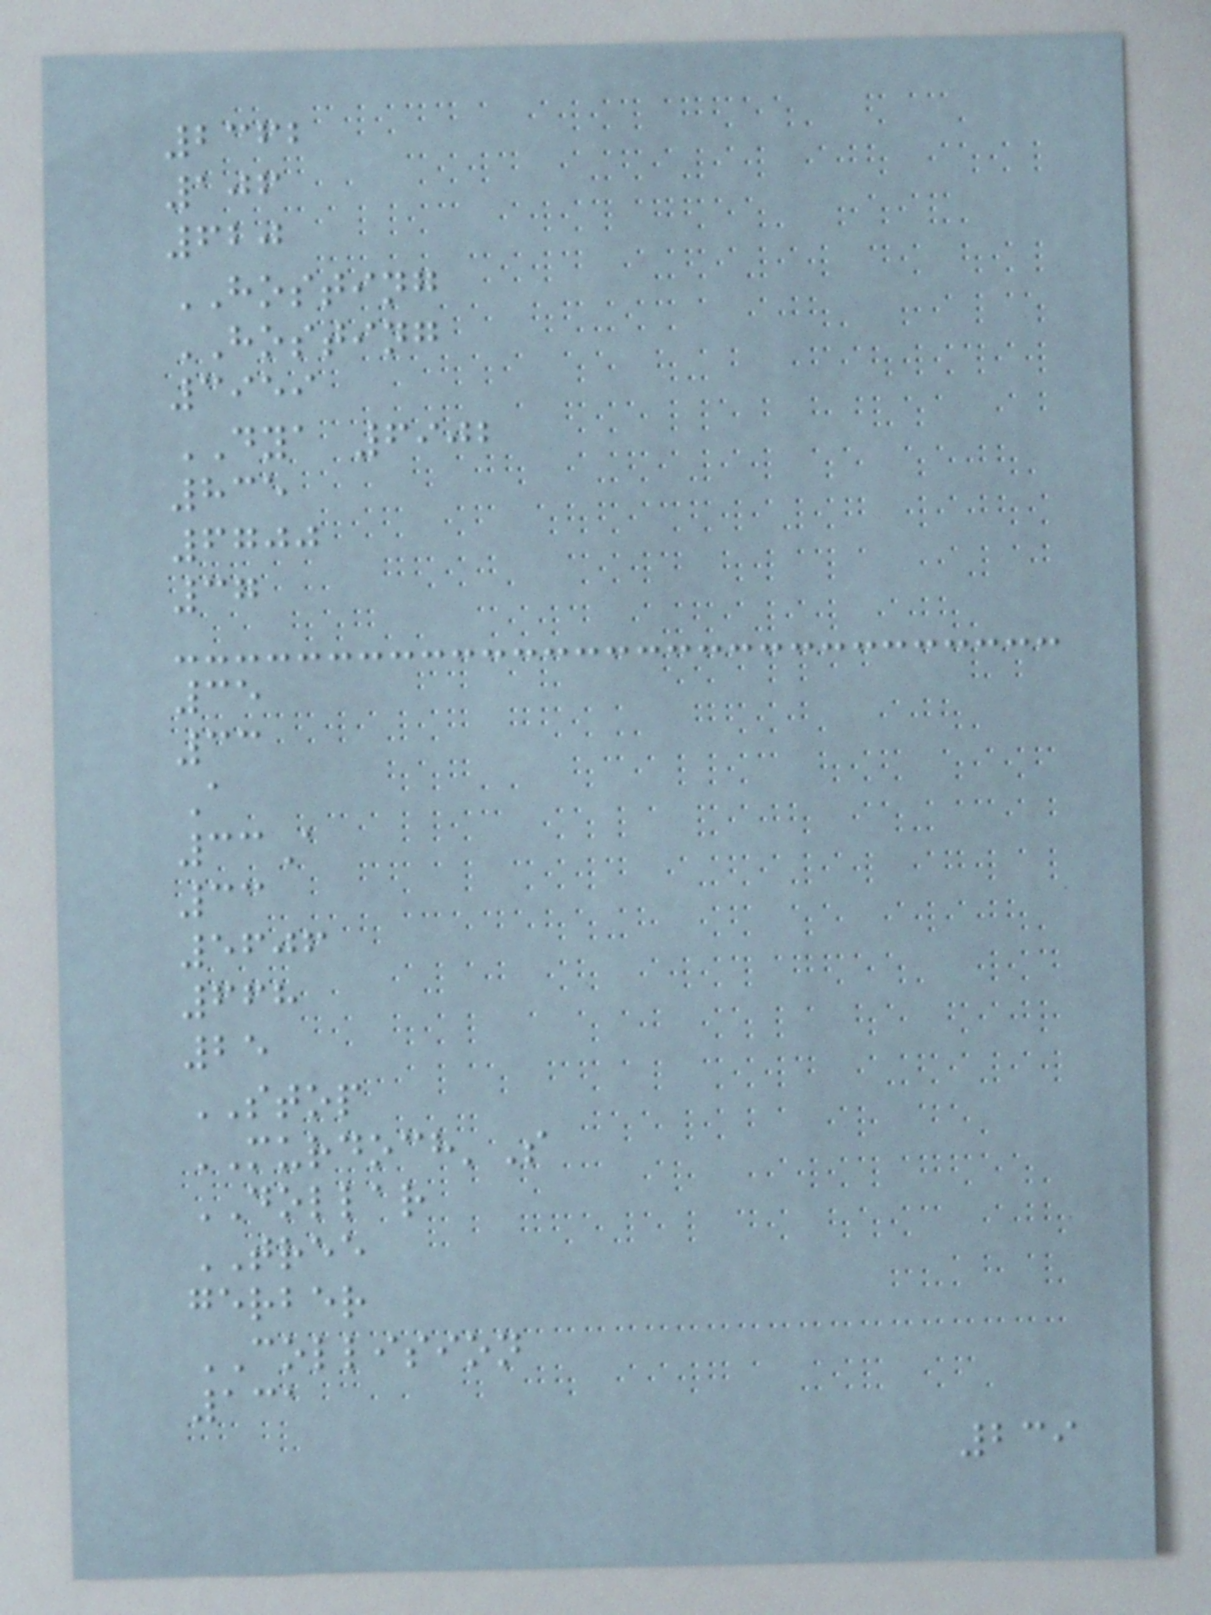2362
106
620
HOSTING
HOSTING
3959
DYA 6902
835
6700
37
35
33
A
33A
33
5606
668
25
STOP
MURDOCH'S
DOLLAR
TREE
gerber
COLLISION
131
239
